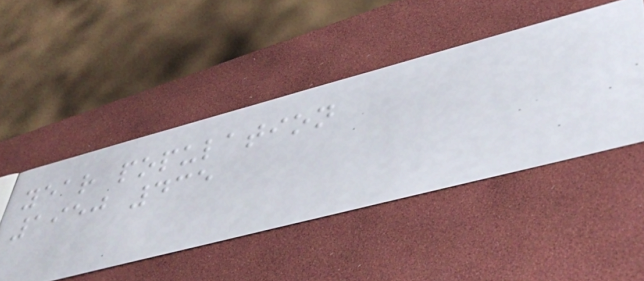year population
1950 435
